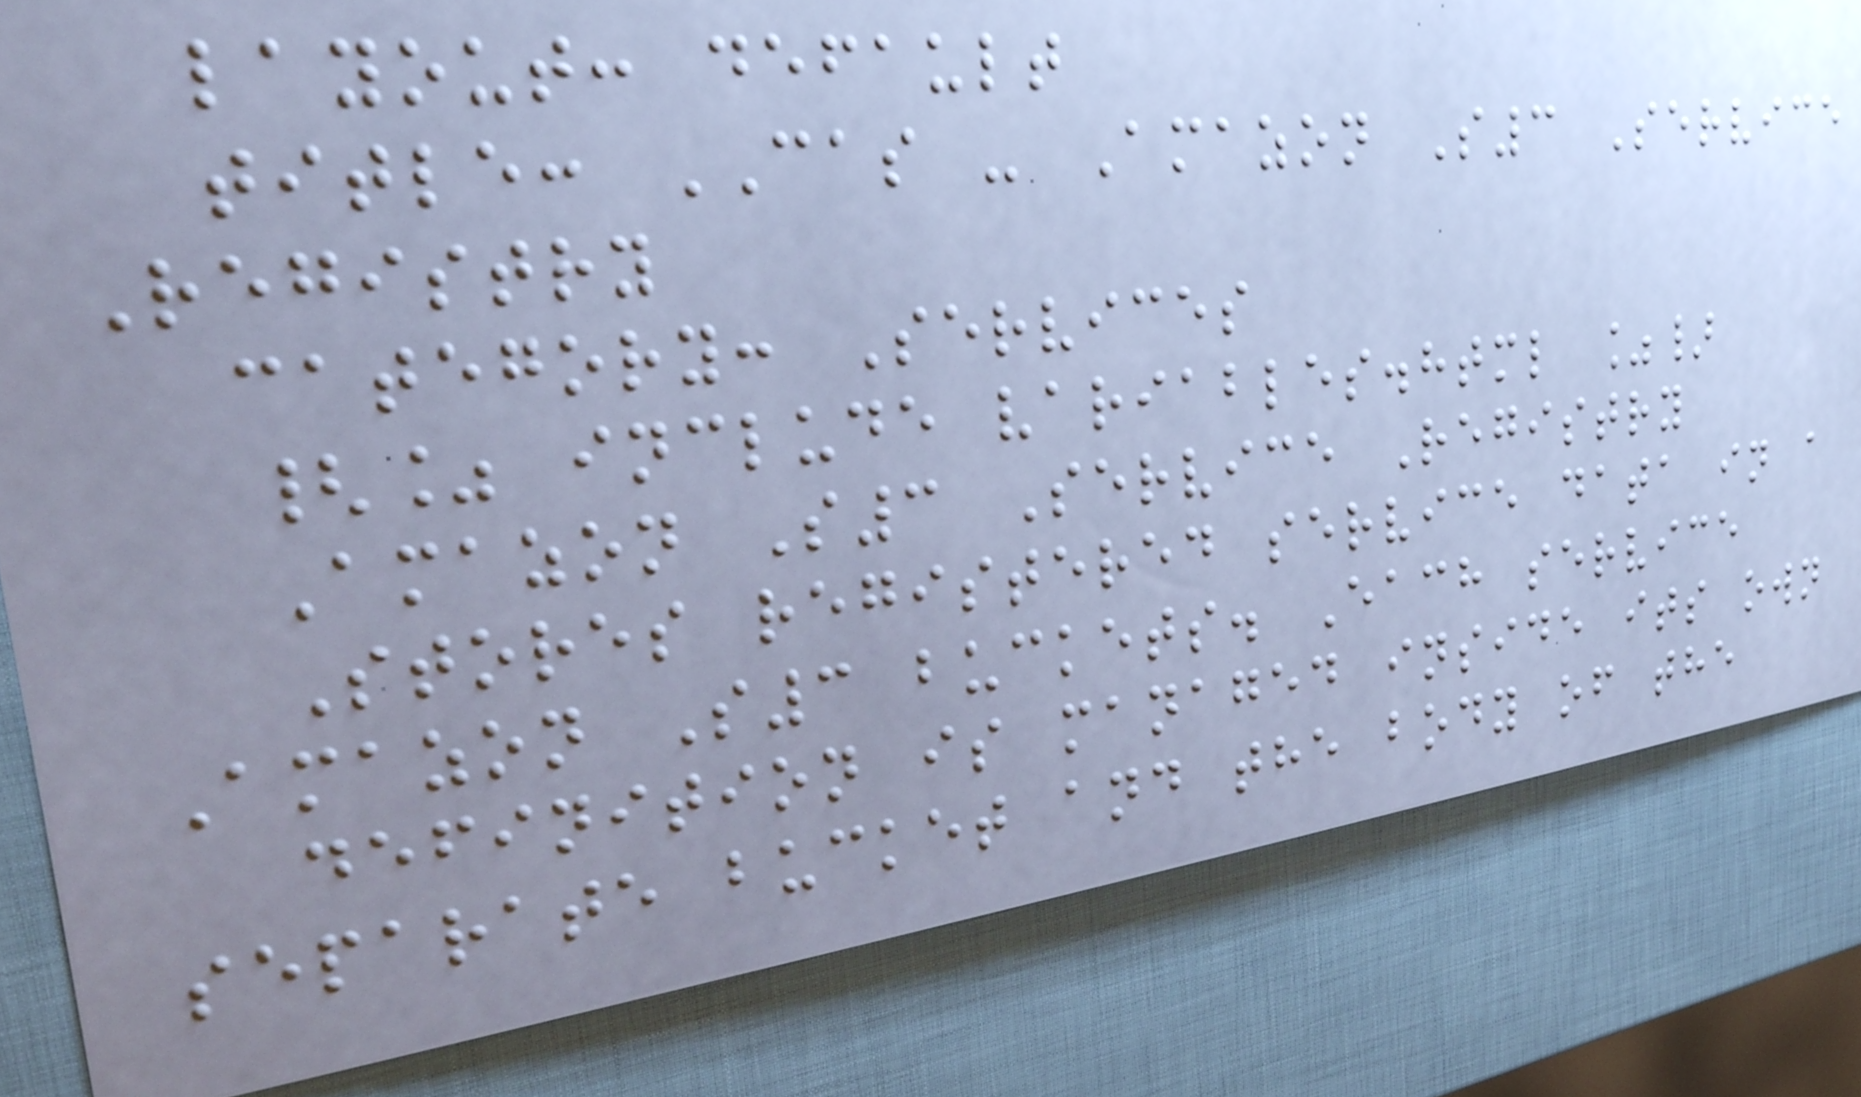layout: default
title: CAS - Amazon S3 Service
Registry
category: Services
{% include variables.html %}
Amazon S3 Service Registry
Stores registered service data in a
Amazon S3 buckets. Each service
definition is managed inside its own
separate bucket and the body of the
